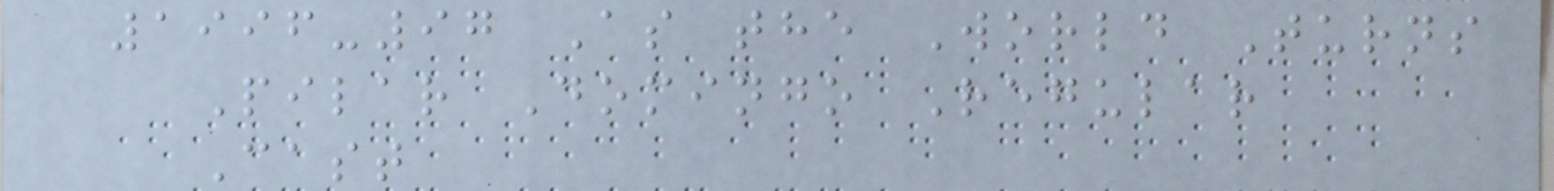1996-97 As the World Turns
Pilar Domingo Regular
Cast
